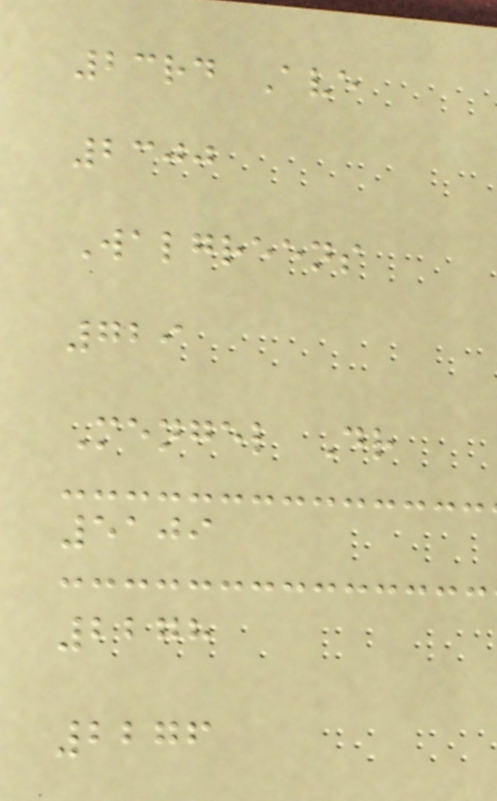23rd Ave
2300
Walgreens
729
Mengel Dr
5109
2278
2276
